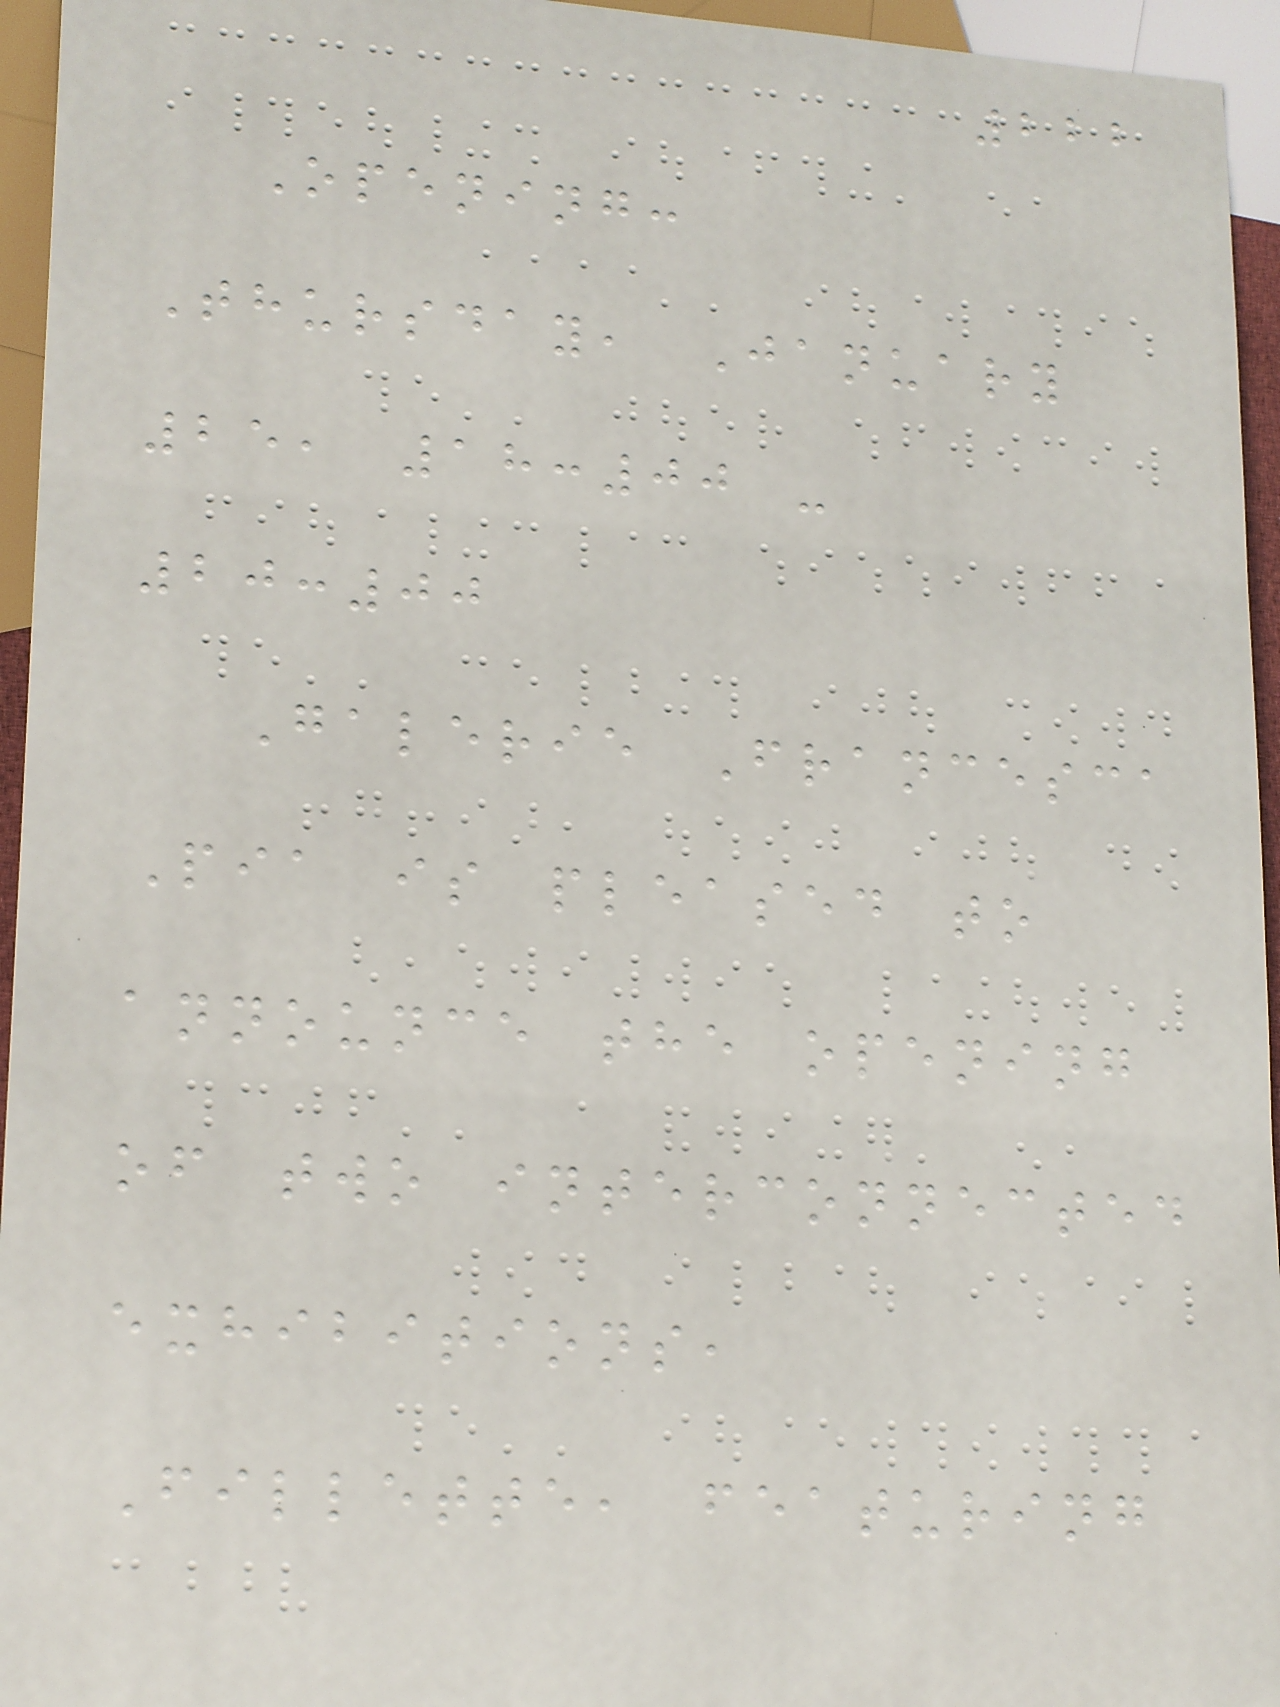222
Opening:
Thursday, January
25, 18:00 -
20:00
Galerie Francesca
Pia is pleased to
announce the opening
of two interconnected
exhibitions,
Fillette, featuring
